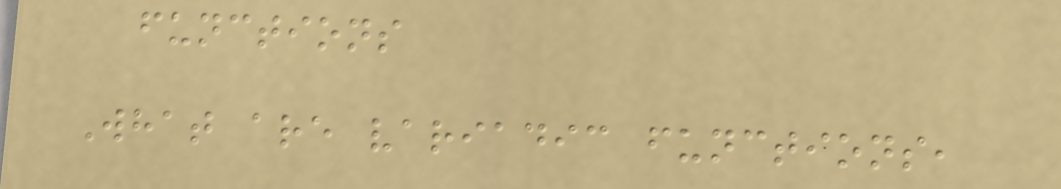functions
What are variadic functions,
